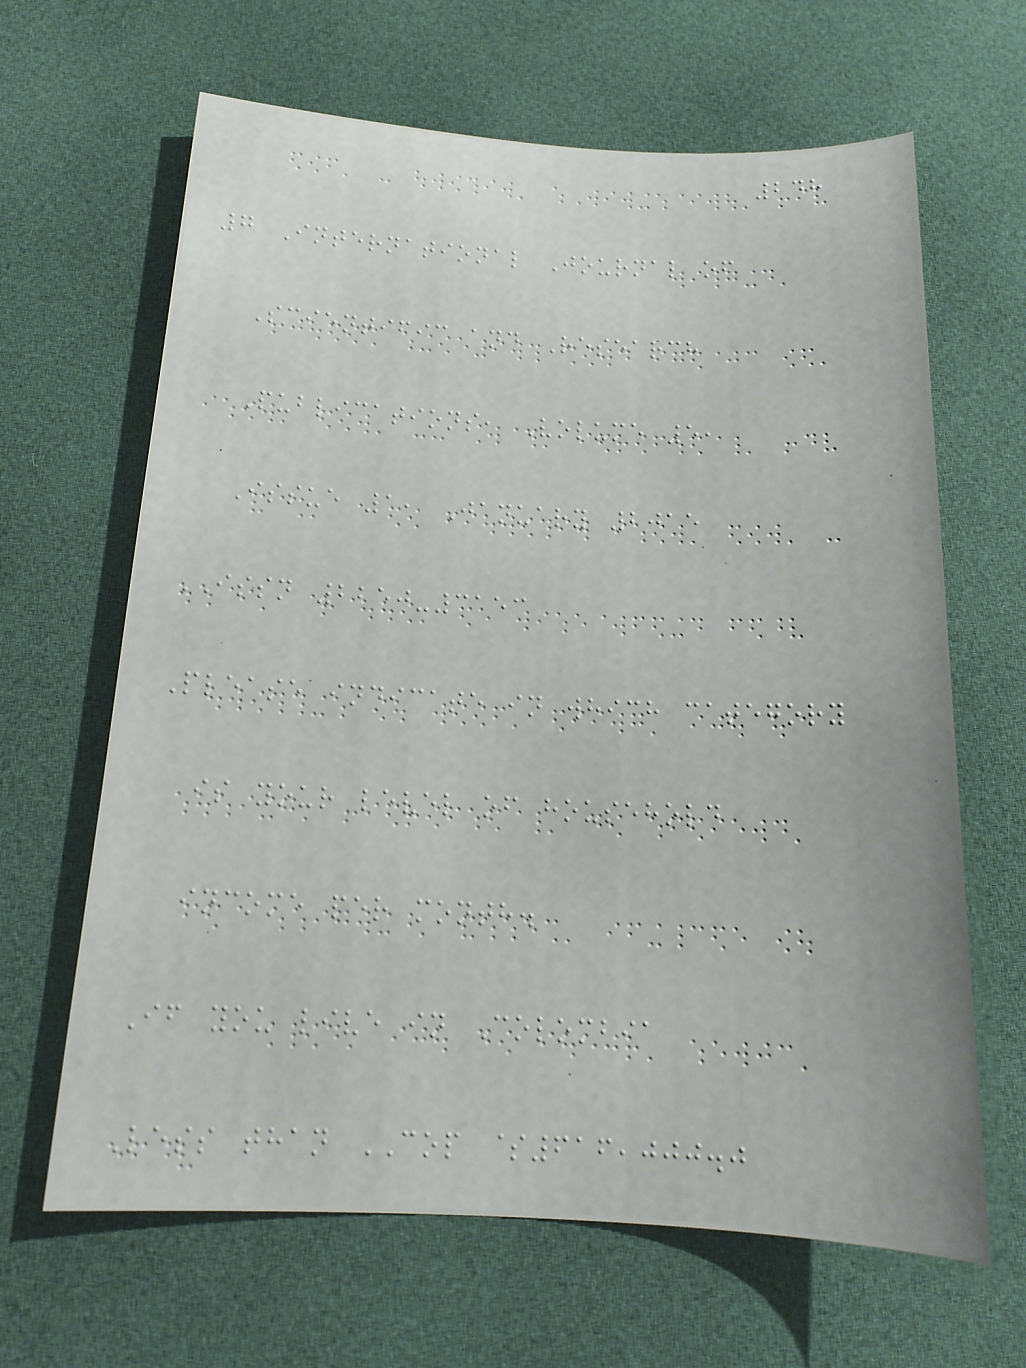248
7 International Journal of
Scientific and Research
Publications, Volume 5,
Issue 1, January 2015
ISSN 2250-3153
Please indicate in which category
is your level of household
income per month.
If you live in Colombia
Less than COP $616,000.0
